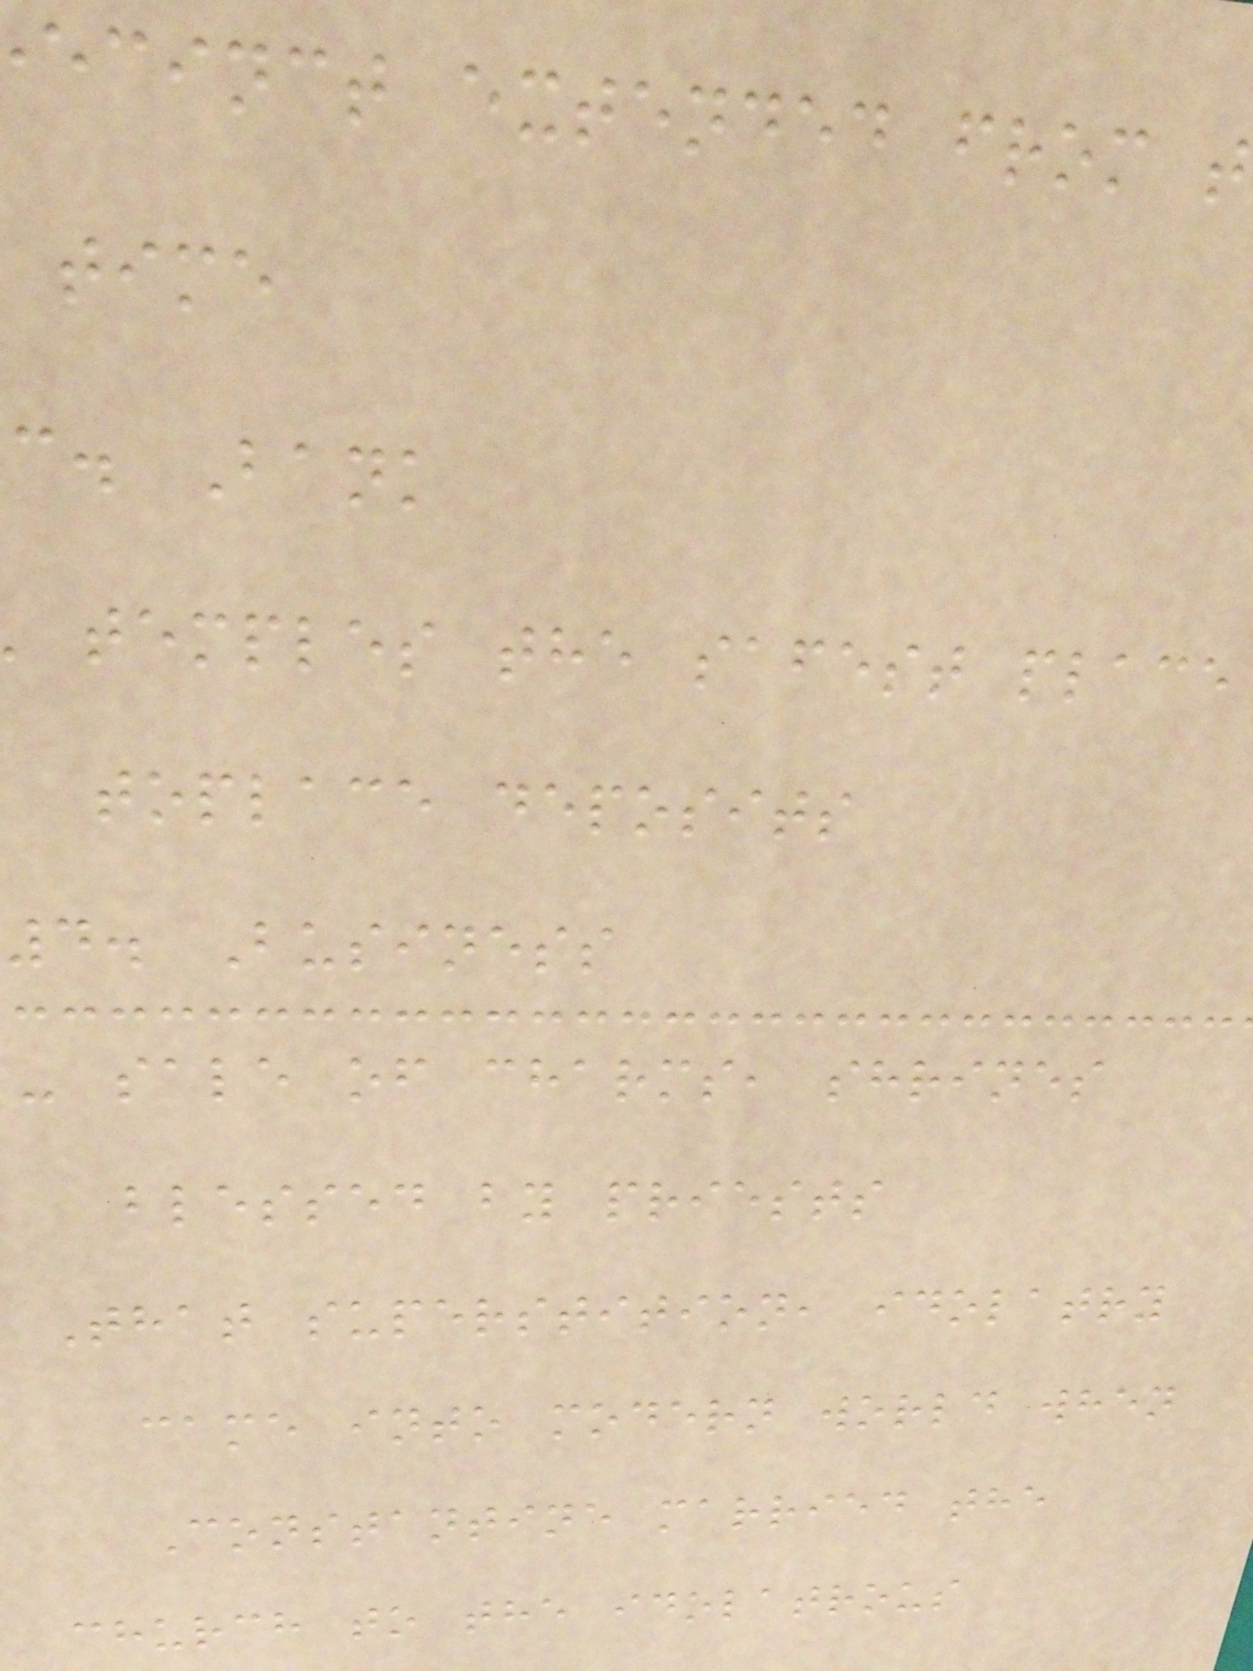ecinct extended from t
time
c. Bank
temples the safest place
toplace deposits
4. Business
- sale of charms, shrines
blessed by priests
That superstition, idolatry
came into modern world when
Constantine married the
church to the idolatrous
